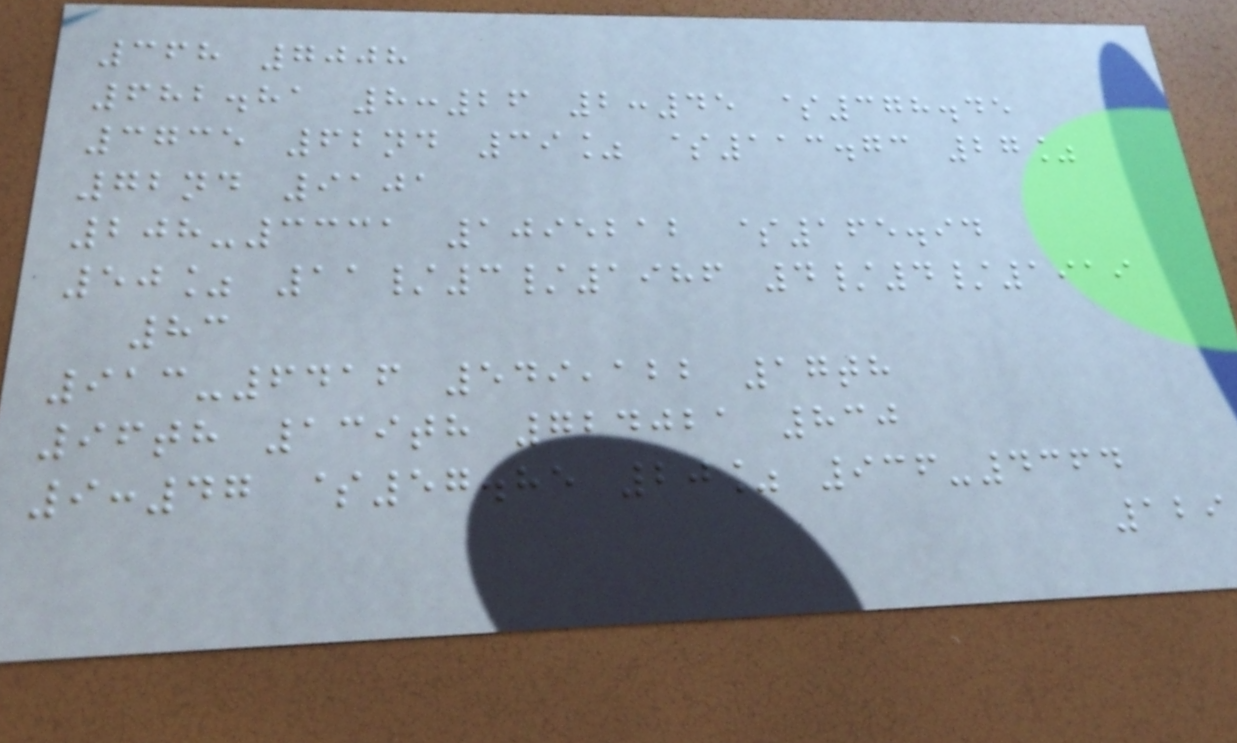368 7008
682.81 8:26 2:45 $378.45
3735 62nd 39% $113.73 27%
72nd 9101
208-3331 1095212 $165.94
50% 11/3/1986 4/4/1919
83
913-6416 549,122 17th
96th 139th 724021 830
9:47 $57.85 20% 936-4364
129
